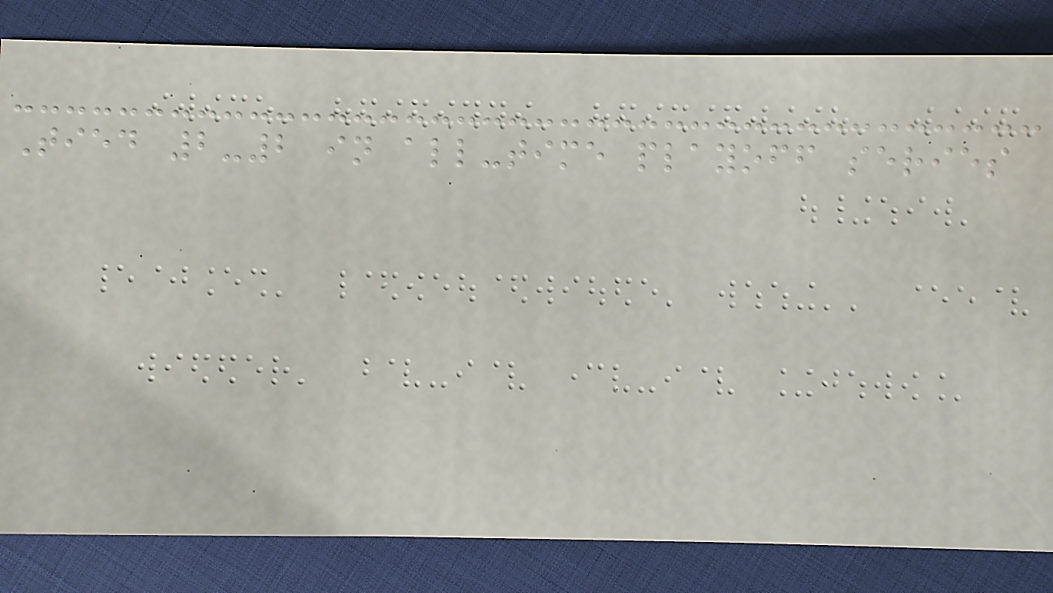Tied 2-2 in all-time playoff series
